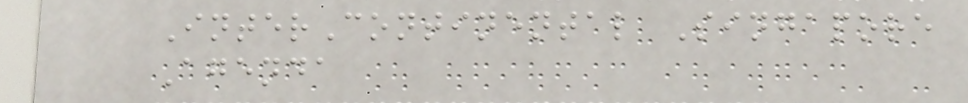InterContinental Singapore
Agenda
